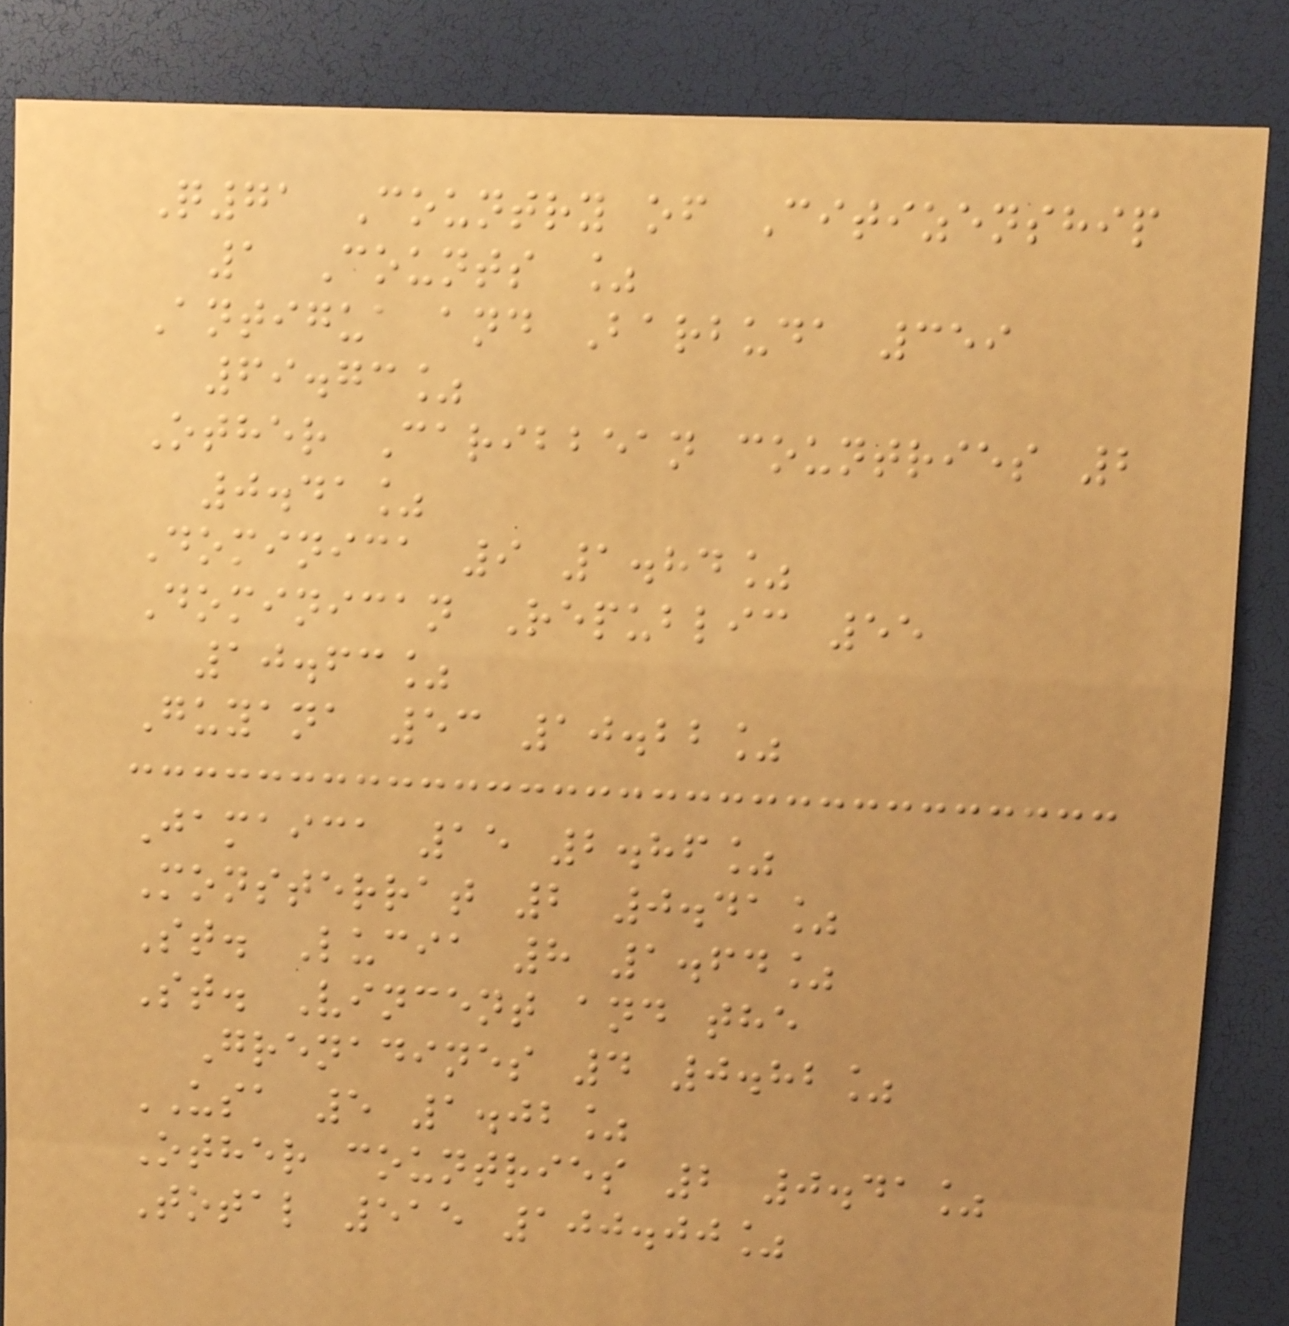Q71 Country of Citizenship
1 Counts %
Antigua and Barbuda 359
69.73%
Other Caribbean countries 2
0.41%
Dominica 9 1.84%
Dominican Republic 55
10.63%
Guyana 53 10.22%
Jamaica 15 2.86%
Monsterrat 2 0.41%
St. Lucia 8 1.64%
St. Vincent and the
Grenadines 4 0.82%
USA 5 1.02%
Other countries 2 0.41%
Total 515 100.00%
